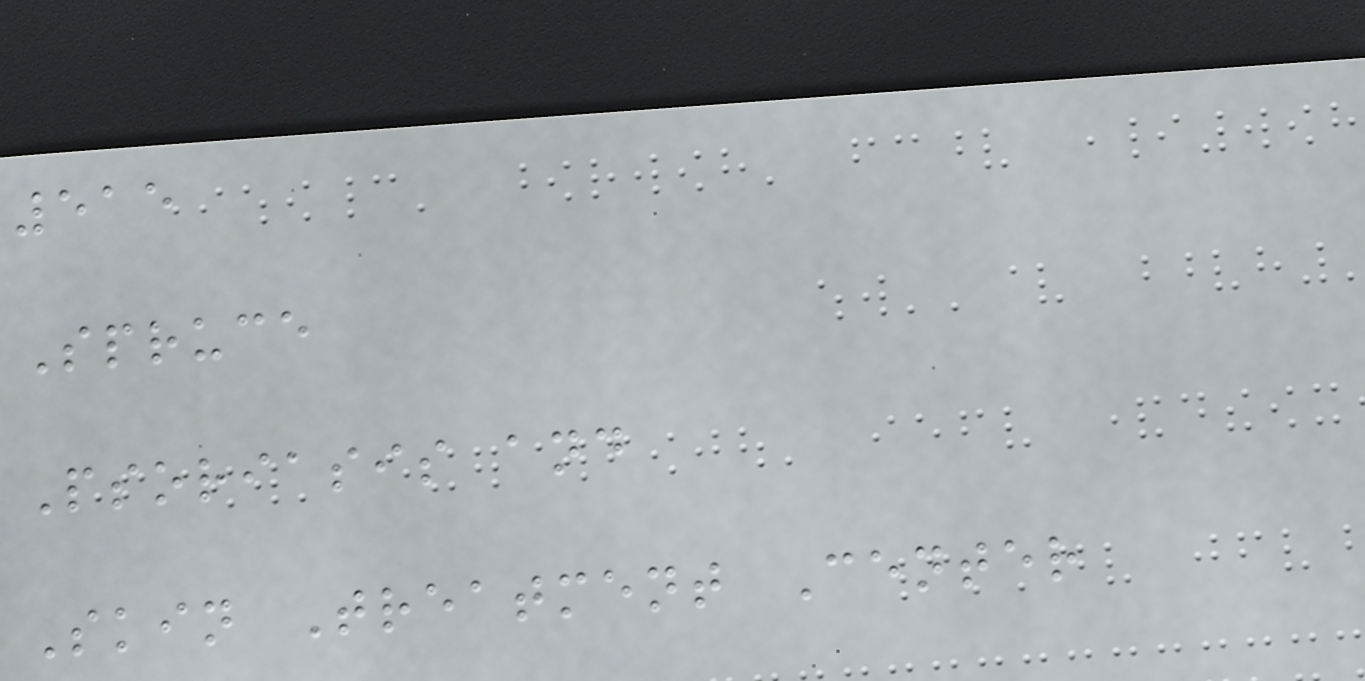515
Spruce
Psoriasis and
Skin Treatment Center
